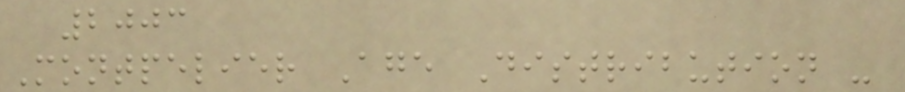2003
Montpelier Age Distribution -
